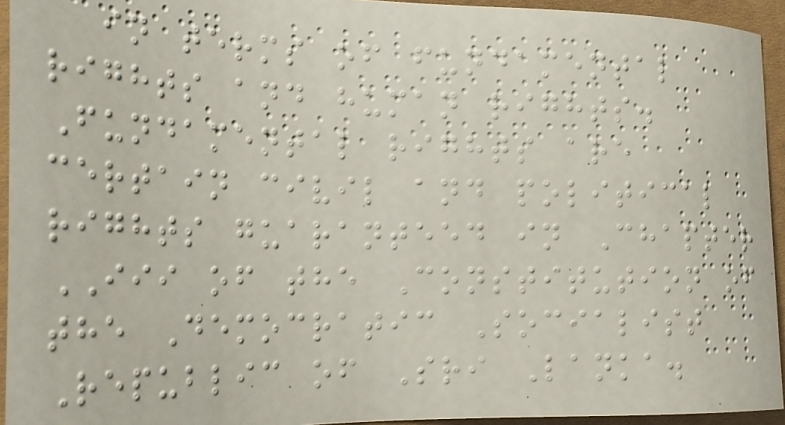in terms of fundamental
rights and human rights.
Fundamental rights are
certain civil and political
rights guaranteed in Chapter
III of the Constitution of
the Democratic Socialist
Republic of Sri Lanka.
